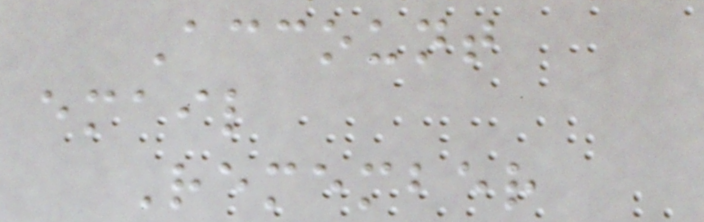Account
email
Remember
